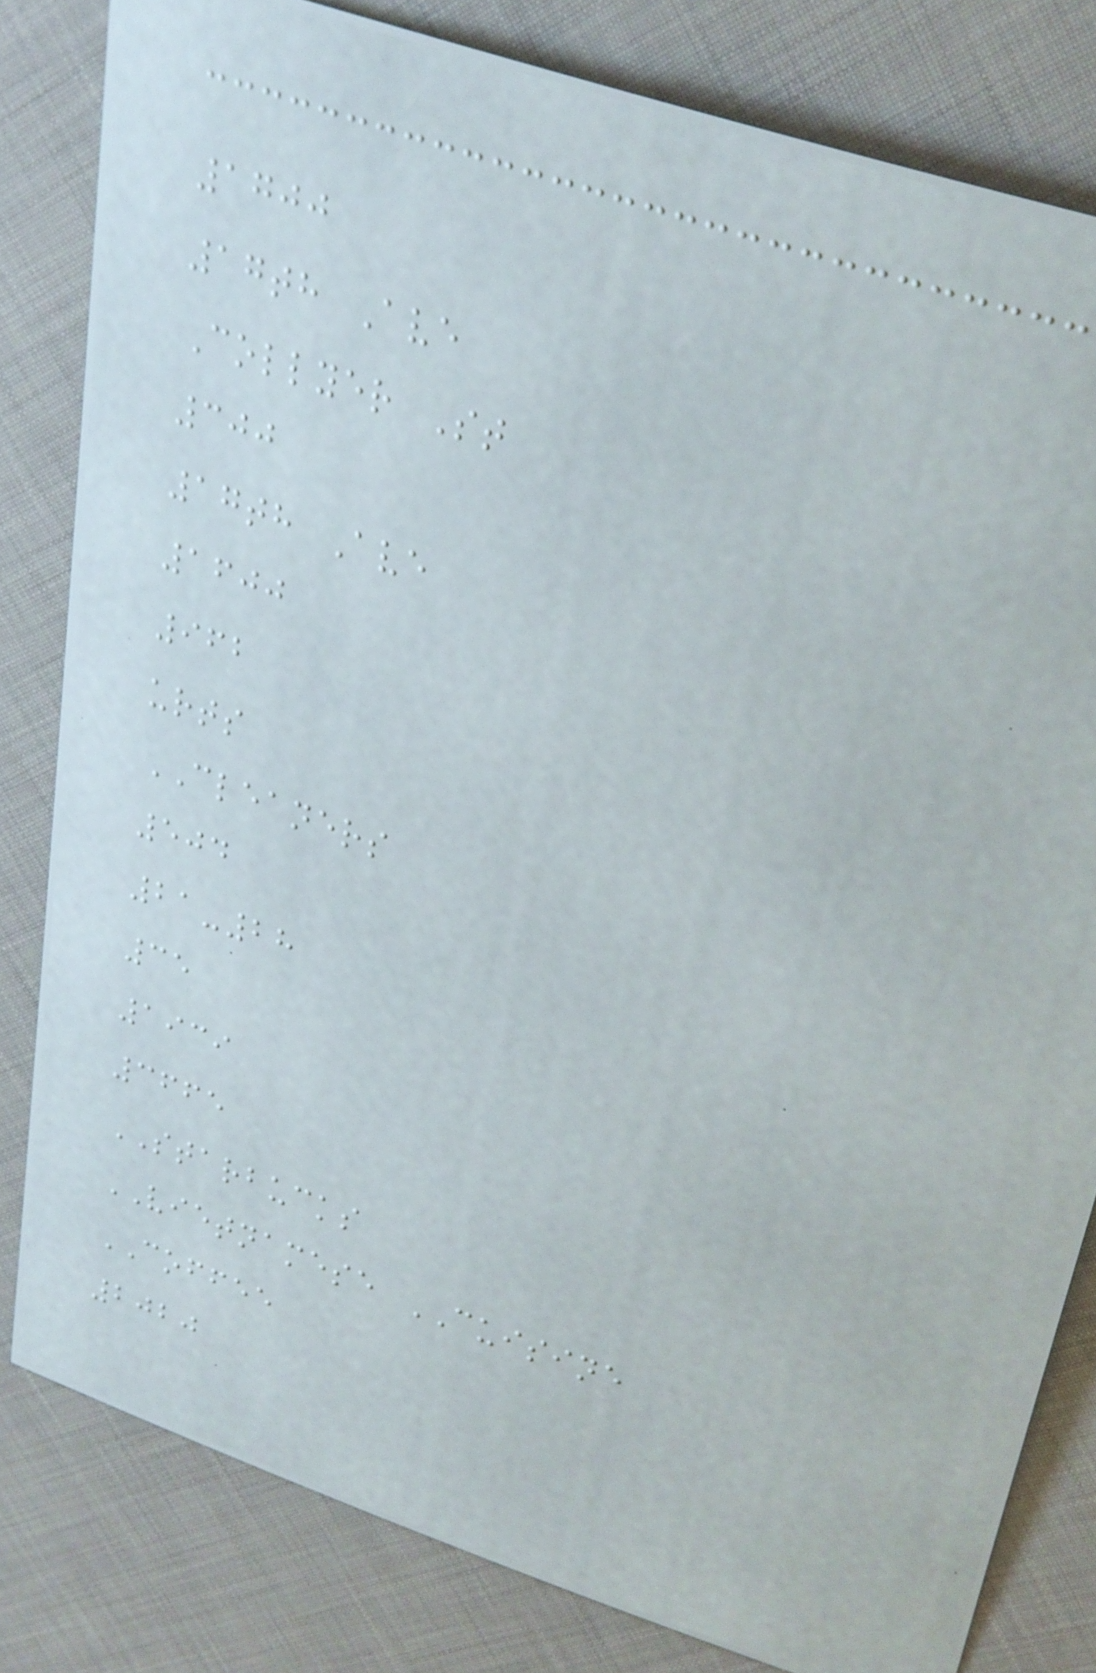1700
17th Ave
Collyer St
300
17th Ave
1600
962
urts
CLEANERS
504
21-28
35
1939
3665
STARBUCKS
VIETNAMESE CUISINE
COFFEE
2020
